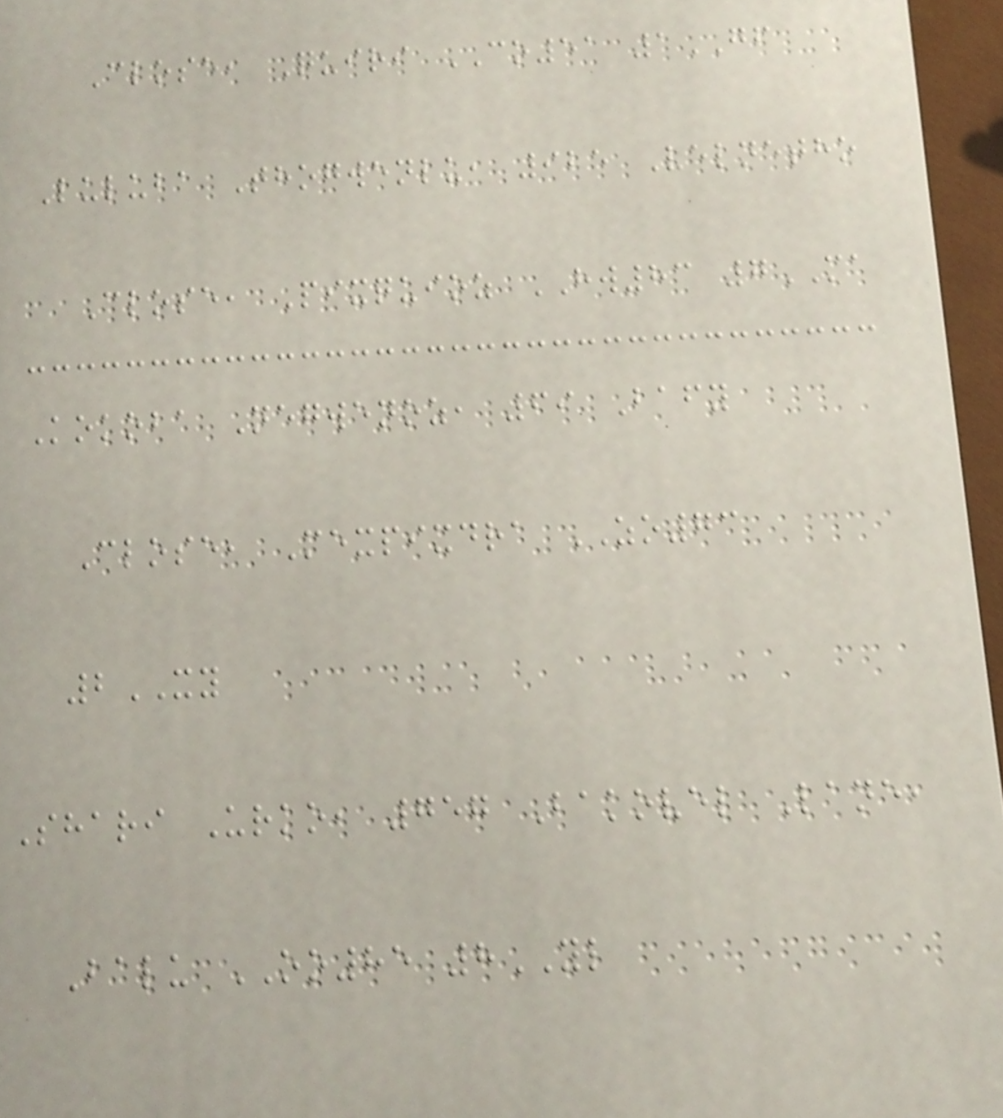Close, Quiri CO51 1GF
Luluba Thogwenlu, 925 Velnetho
Close, Pixquioz HW83 7MA
Kokoba Negwenoz, 69 Bafy
Close, Mexpixdra ZO73
2XY
Shari Urko, 757 Bakovel Lane,
Balu OO85 8YL
